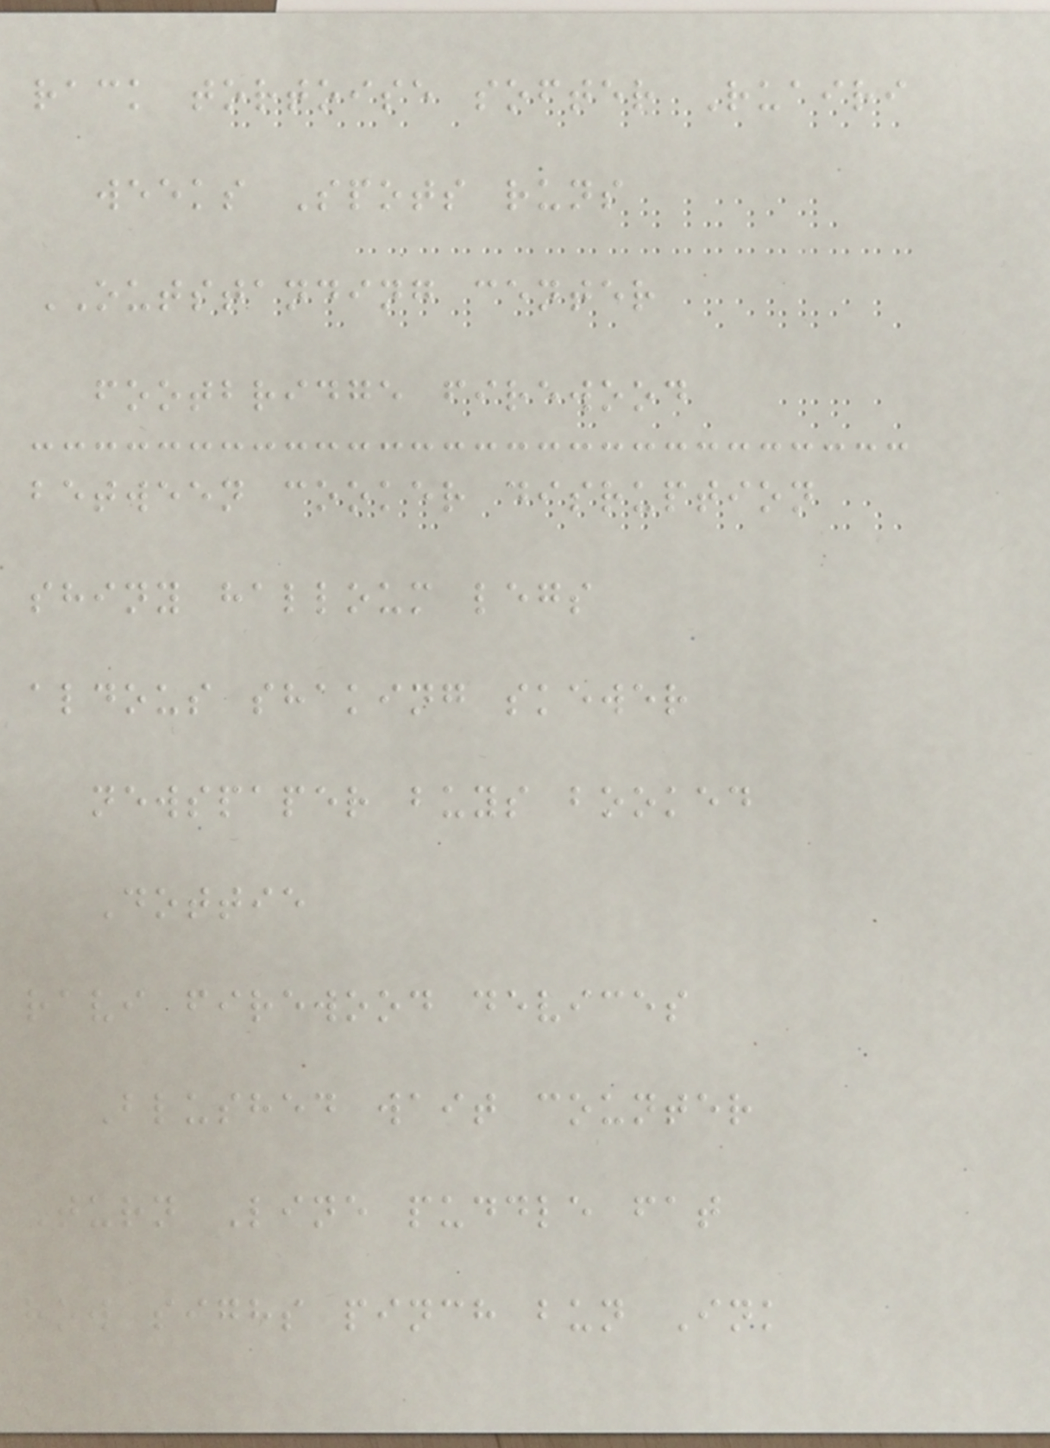rack tortoise softer Ruairi
weeks Spots runs
OUTSTANDING center
footbridge firewood
between cooker disruption
shiny halloum legs
aldous shaking skewer
newspaper buys booked
Dottie
ravi firewood devices
Blushed wait counter
Turn Line puddle fat
how sighs pinch bun Ink
